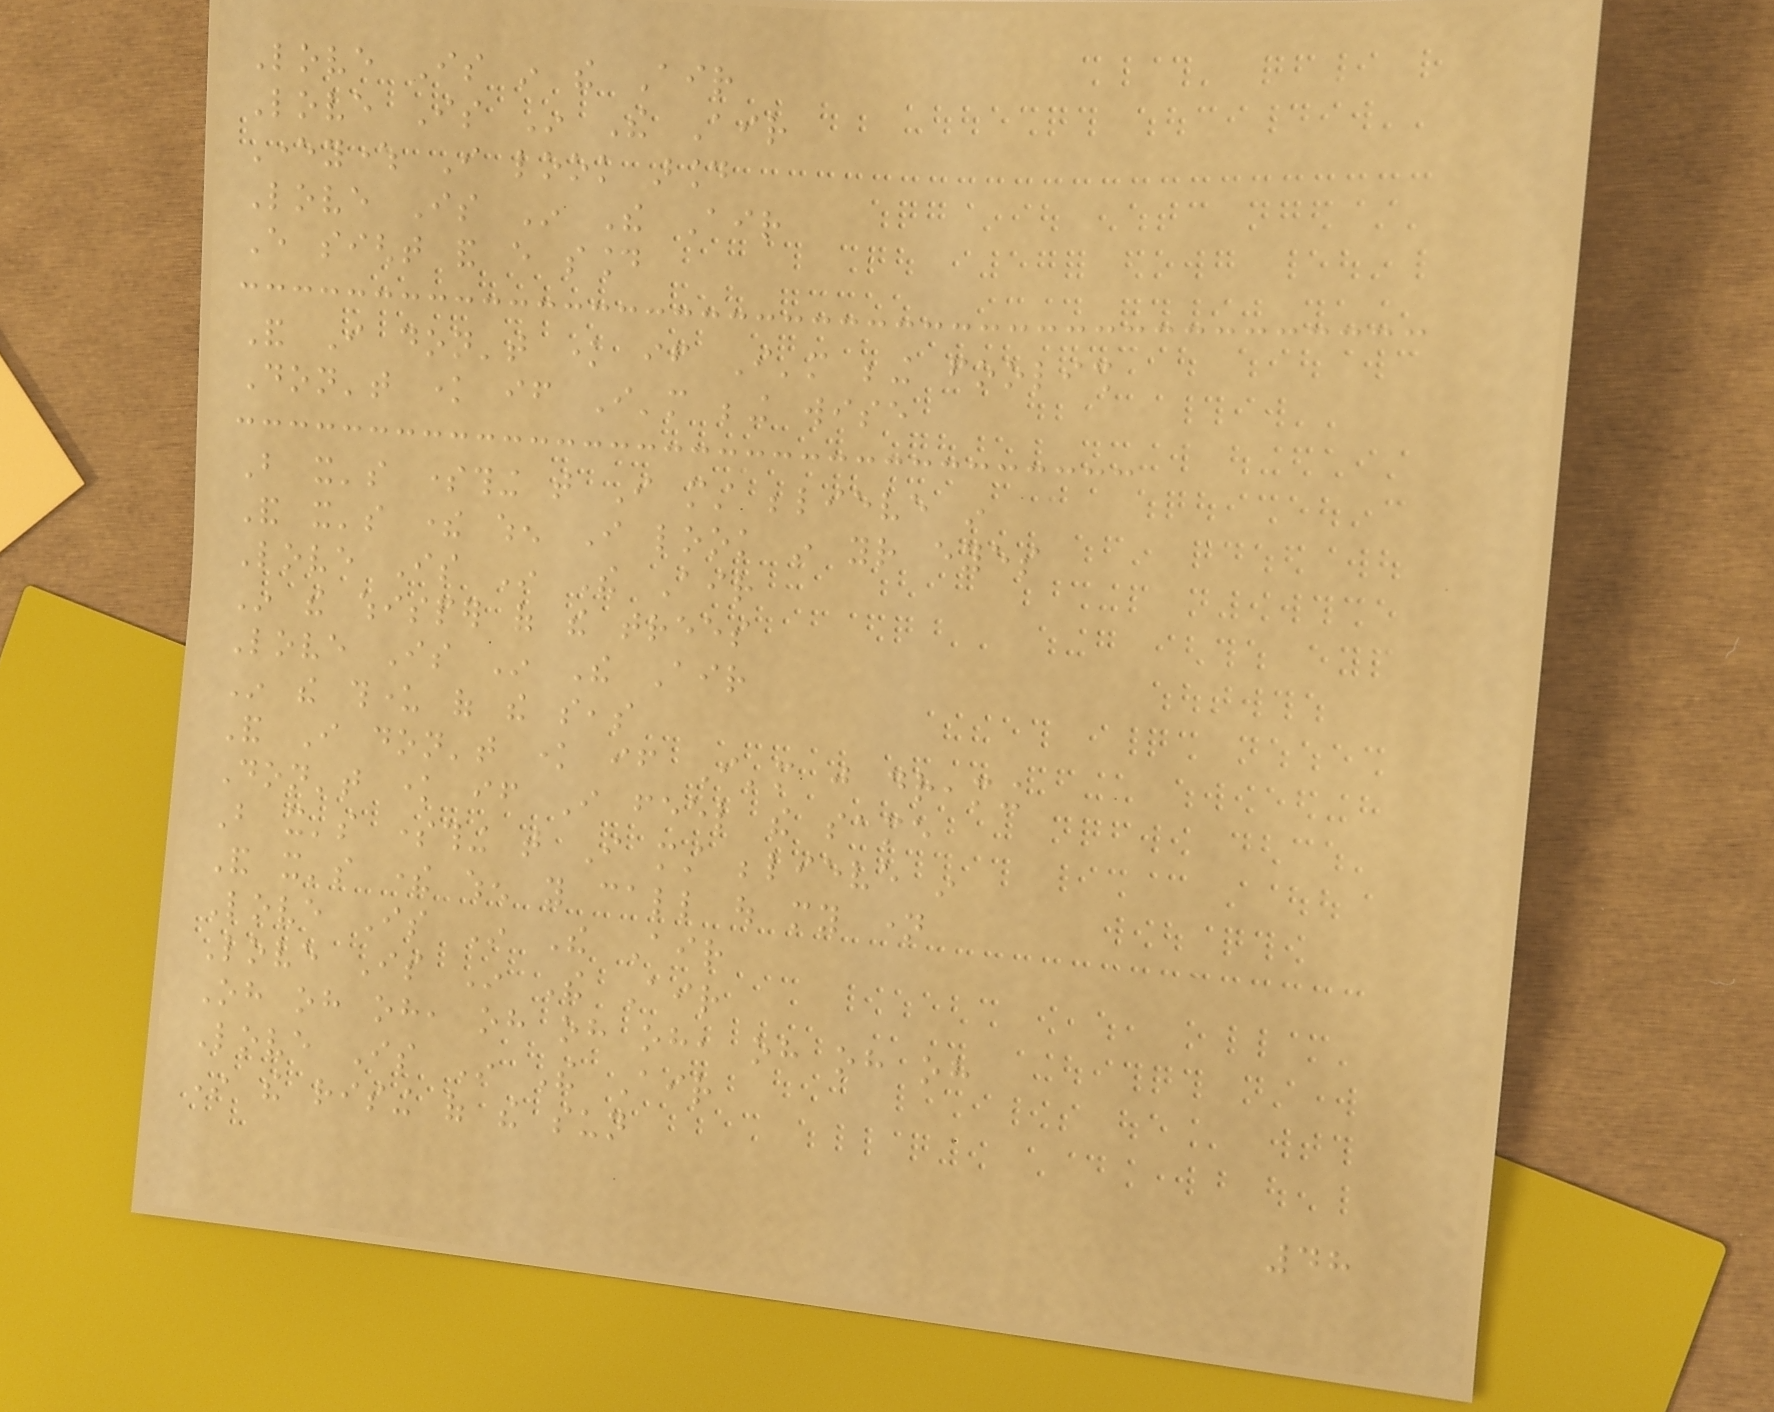Love Is in the Air
Love Is In The Air
Everywhere I look around
Love Is In The Air
Every sight and every sound
And I don't know if I'm being foolish
Don't know if I'm being wise
But it's something that I must believe in
And it's there when I look in your eyes
Love Is In The Air
In the whisper of the trees
Love Is In The Air
In the thunder of the seas
And I don't know if I'm just dreaming
Don't know if I feel the same
But it's something that I must believe in
And it's there when you call out my name
Love Is In The Air
Love Is In The Air
Oh oh oh, oh oh oh, oh oh oh
Love Is In The Air
In the rising of the sun
48
